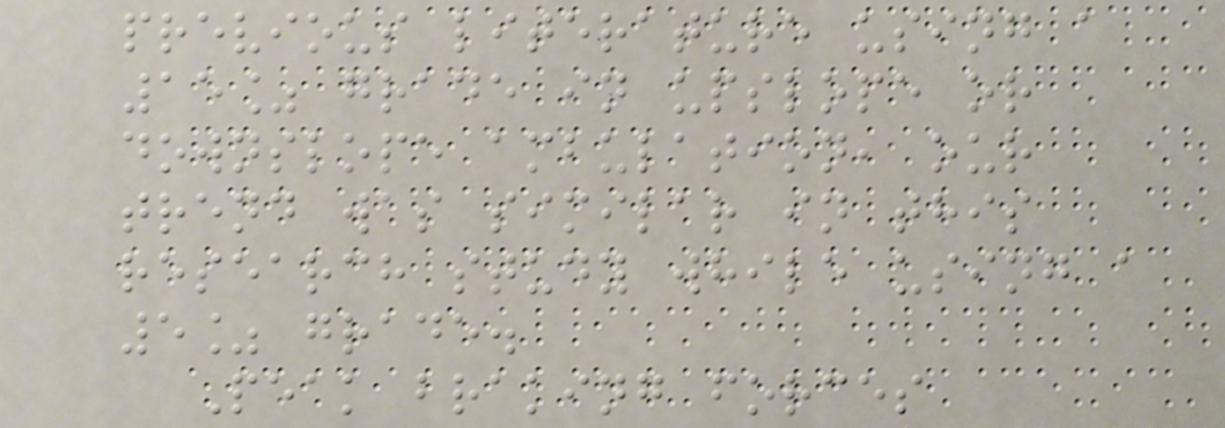previous literature using a
15% grade in upslope or
downslope ambulation, our
trend was similar in this
research study while using a
5% grade.
Peak braking forces
